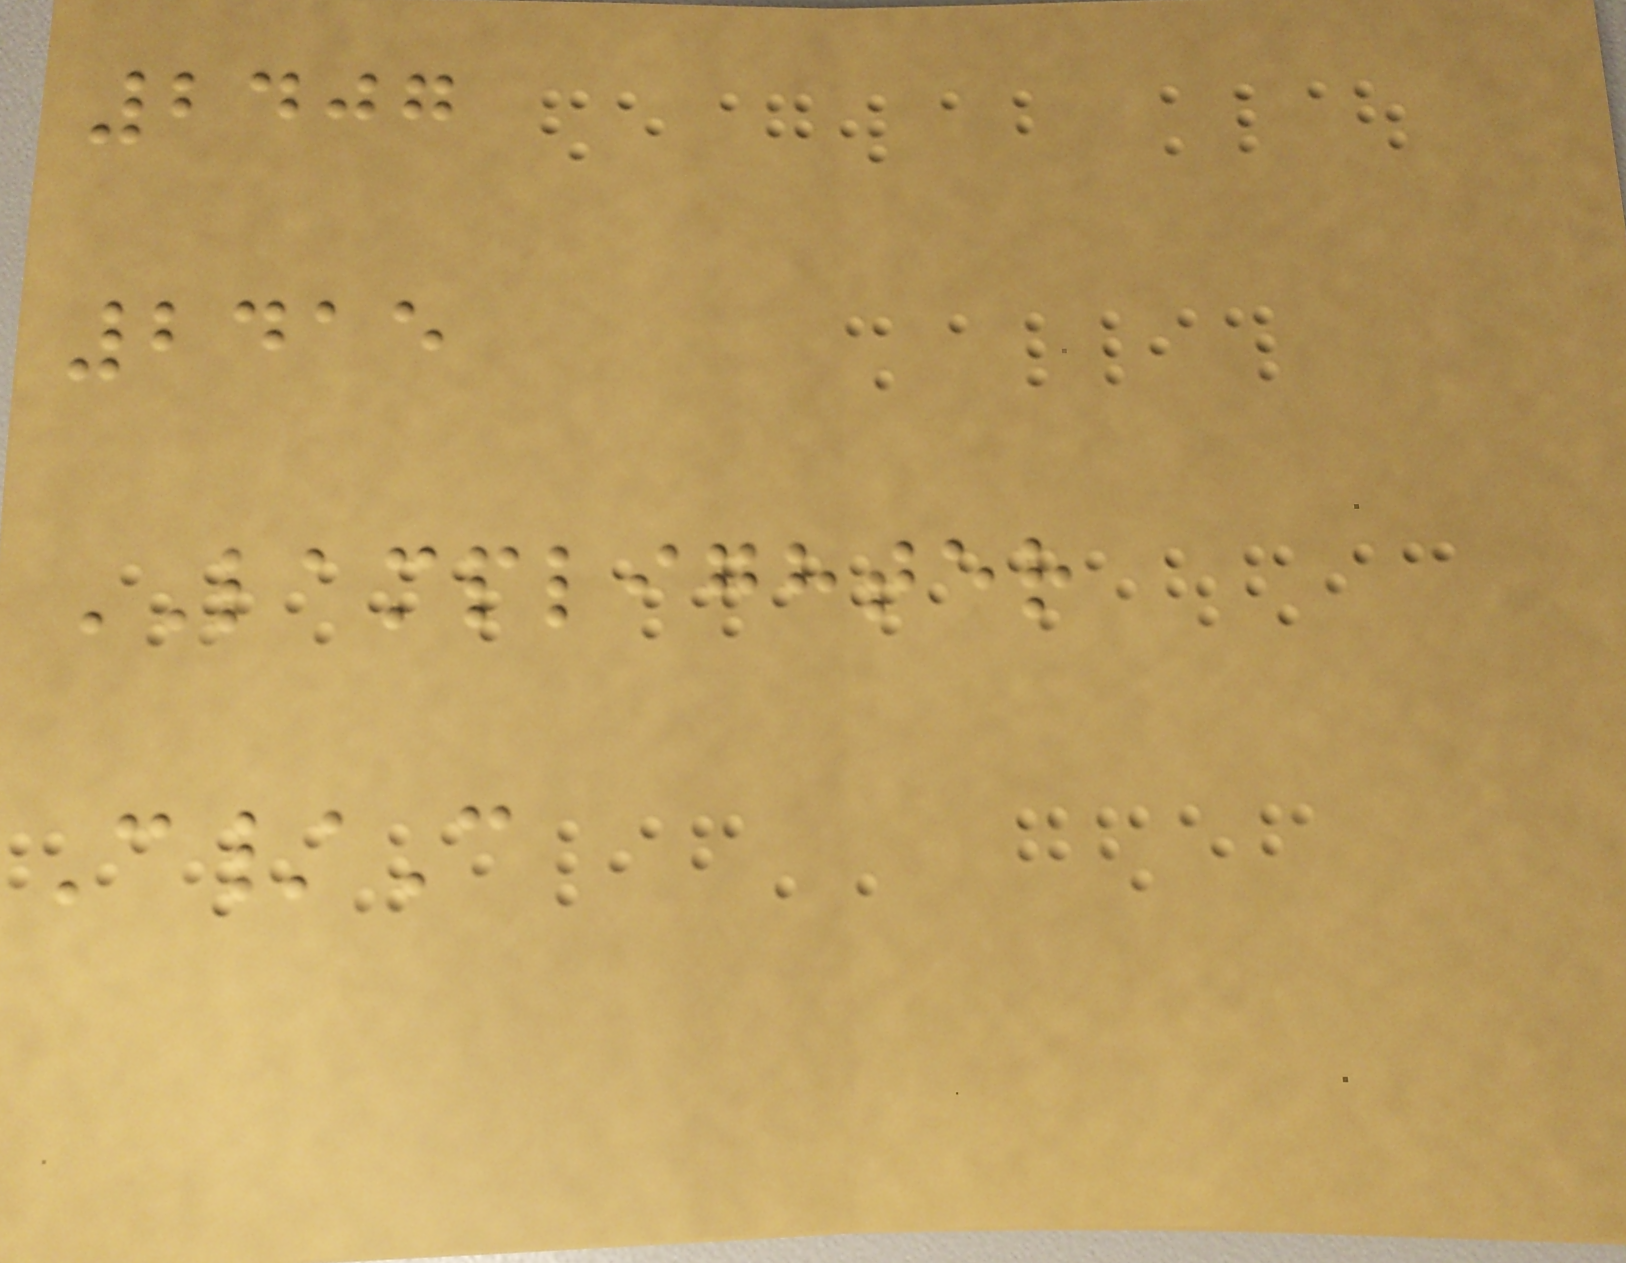2407
2415
LAMPLIGHTER
C/C
